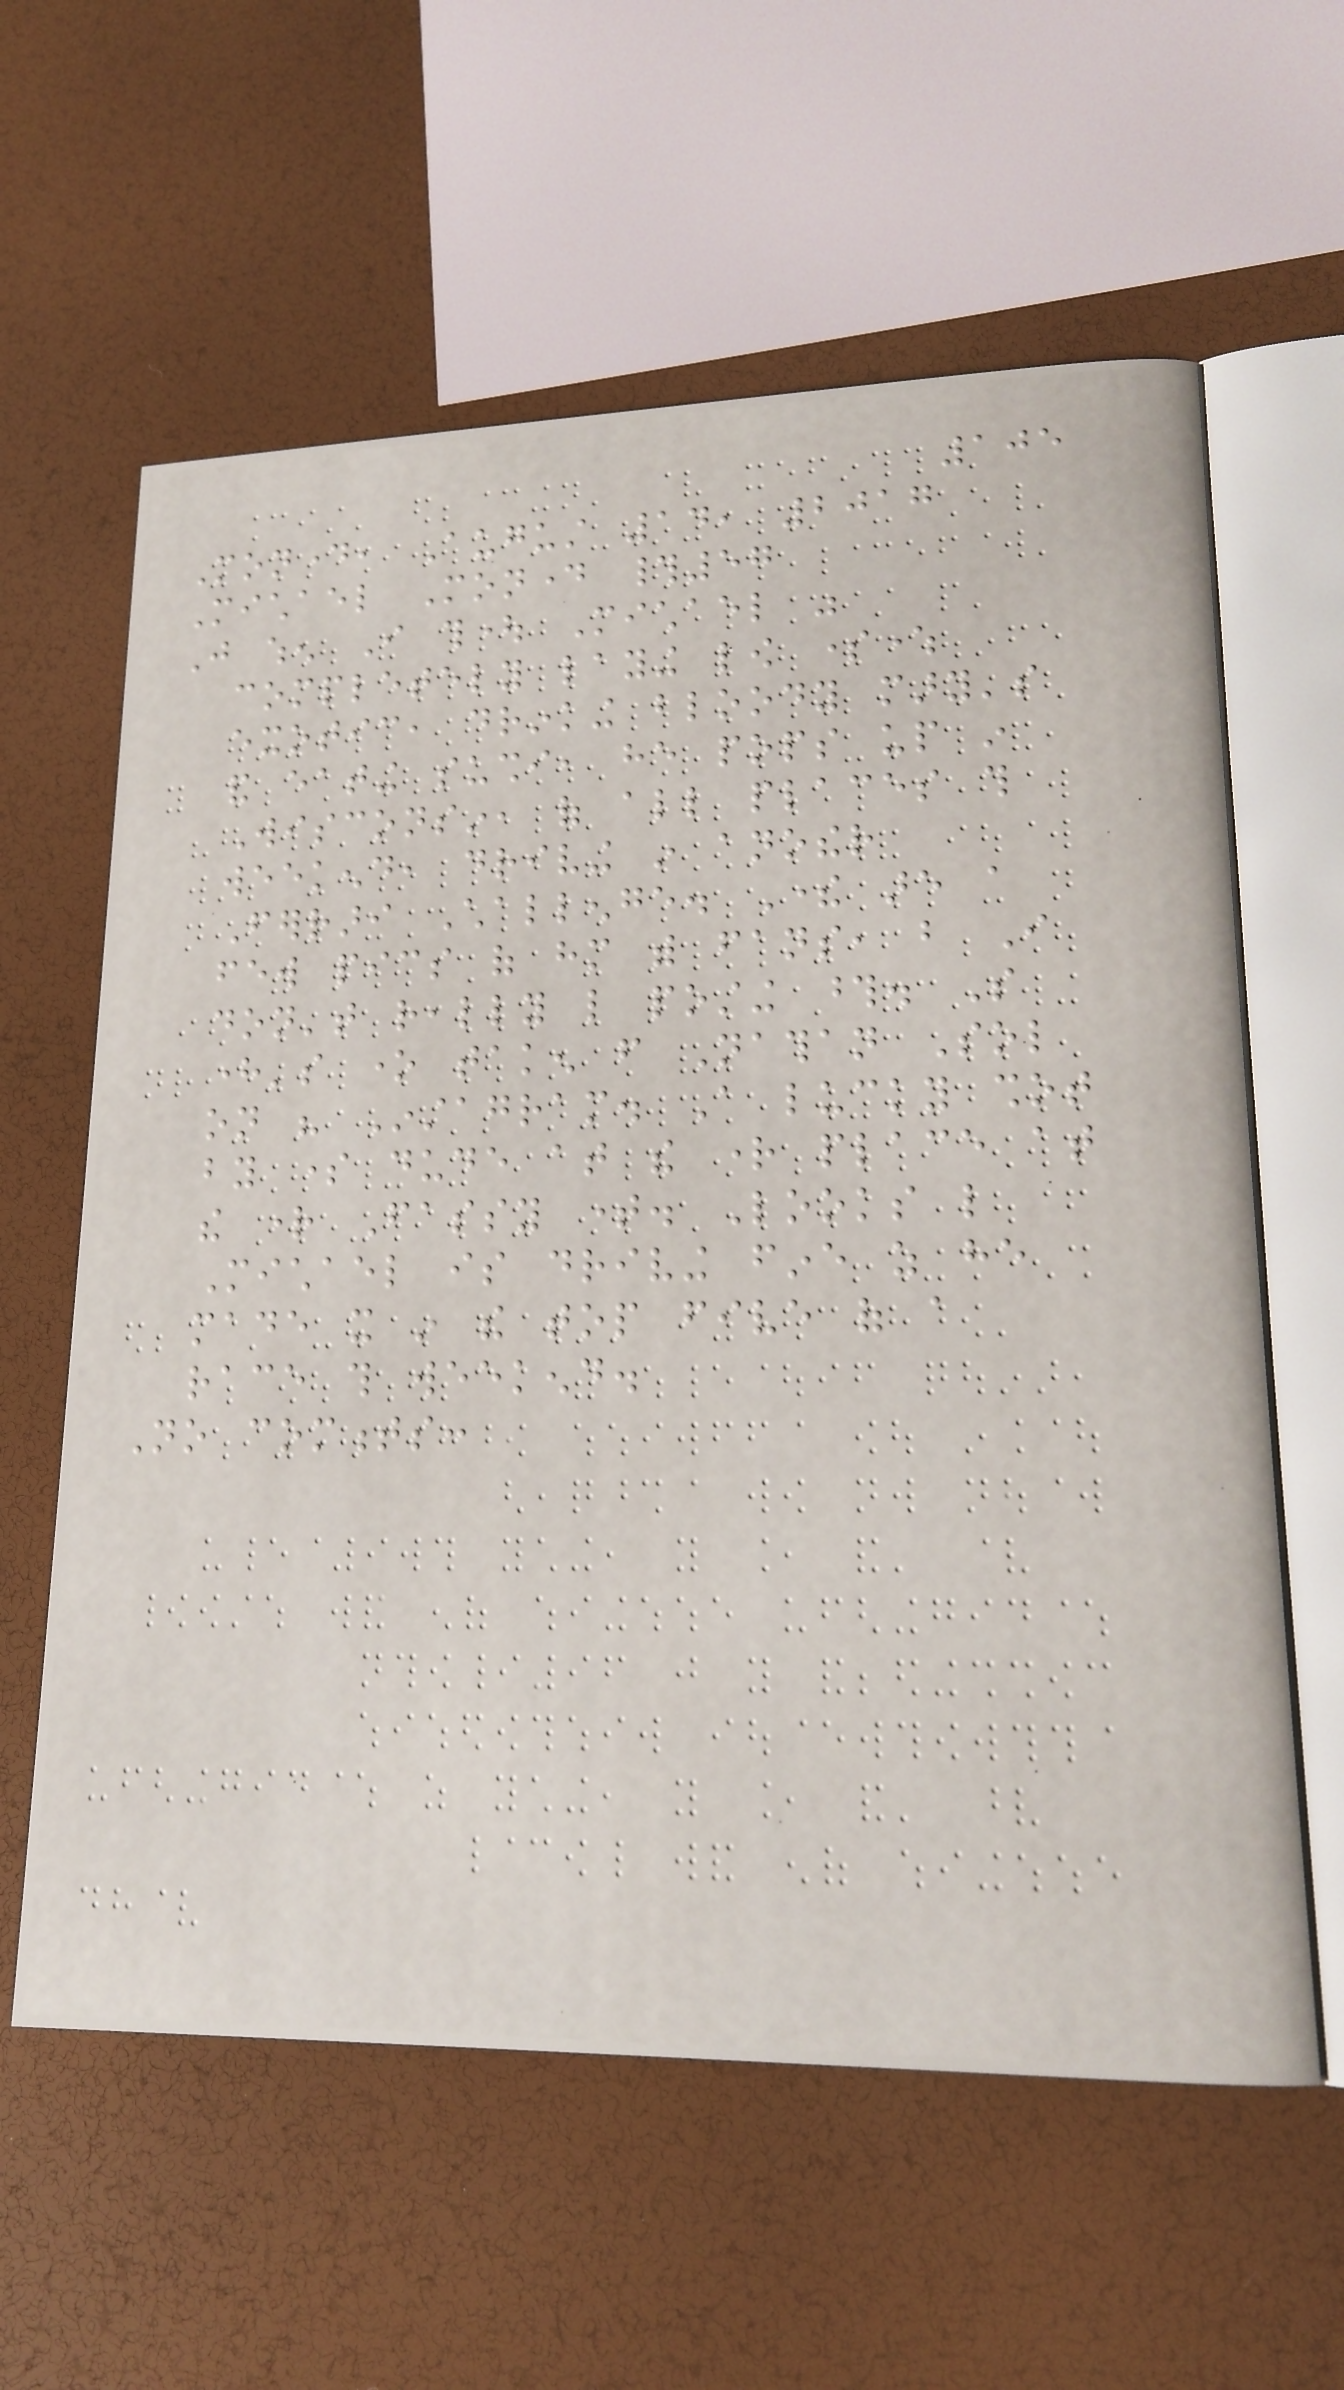105
Monday, August 14, 2017
Michael Monday #57
Just when I thought Michael was
completely laying low somewhere
exotic, drinking bloody mary's
and eating sushi, he pops up in
Wisconsin, of all places this
weekend, driving in another
Ferrari Challenge. There are a
few pics of him with fans, but I
don't really like posting those. So
here's one taken from Nathan Sol
on his Instagram. A lucky shot
by some dude at the right place at
the right Fassy time. Looks like
Michael is driving fine as he
made it in the top five of a
race this weekend.
No comments:
